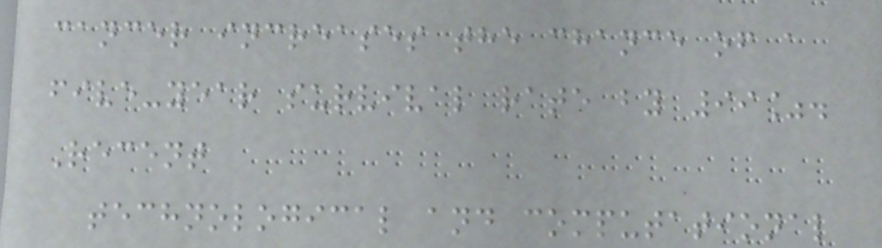cancer increases the chance of a
five-year survival rate by 99%.
Recent
technological and computational
